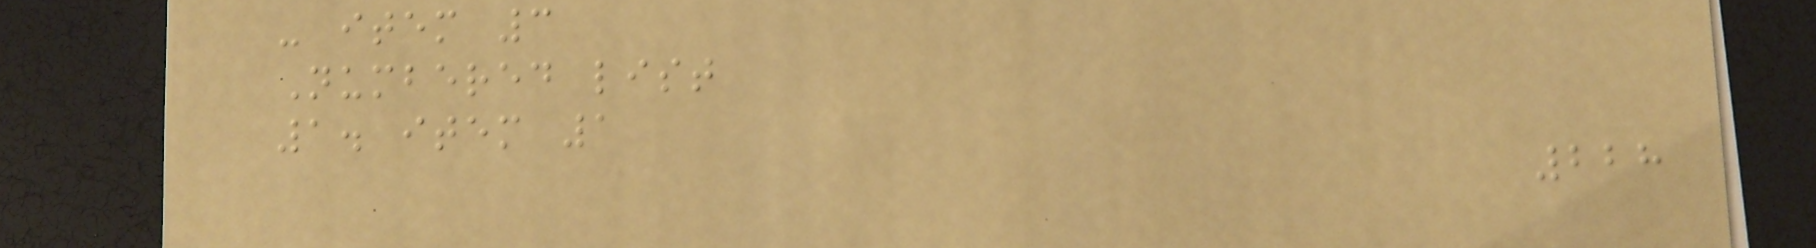- item 3
Numbered list
1. item 1
228
